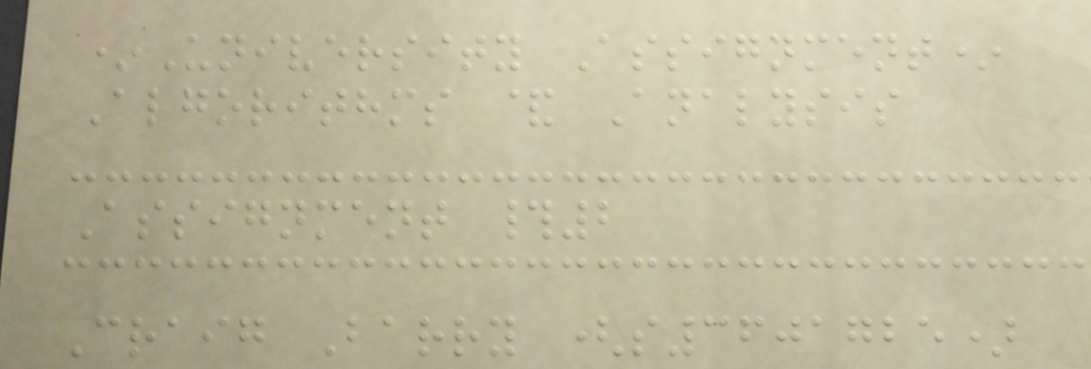*University Assignment*
Algorithms & Analysis
Assignment #2
Craig Barry (s3601725)
